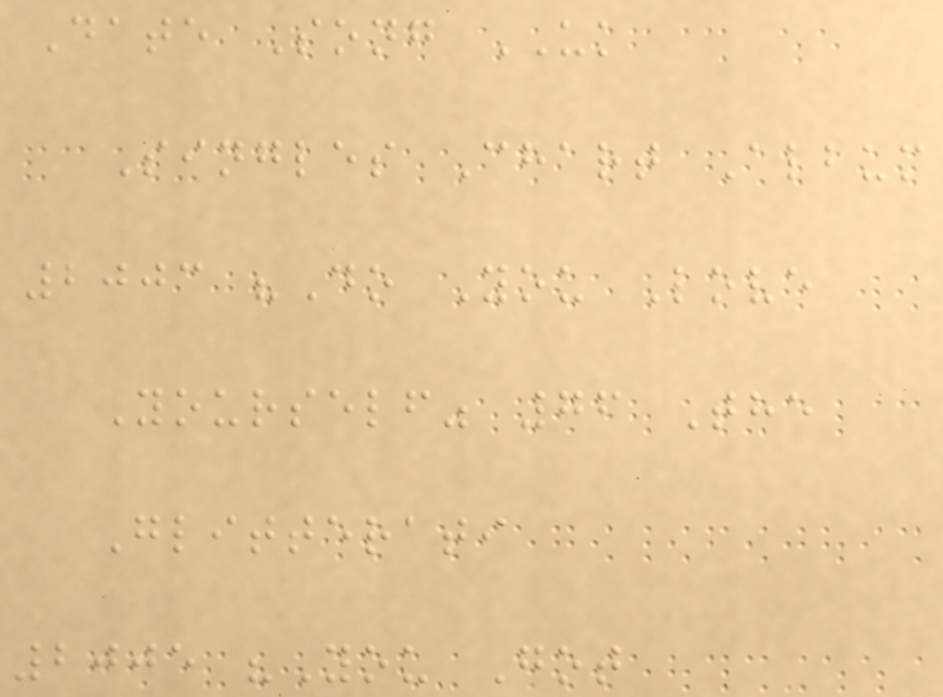Date Song UK
Singles Chart Album
2003 "Do You Love
Yourself" 76 The
Glitterati
2005 "You Got
